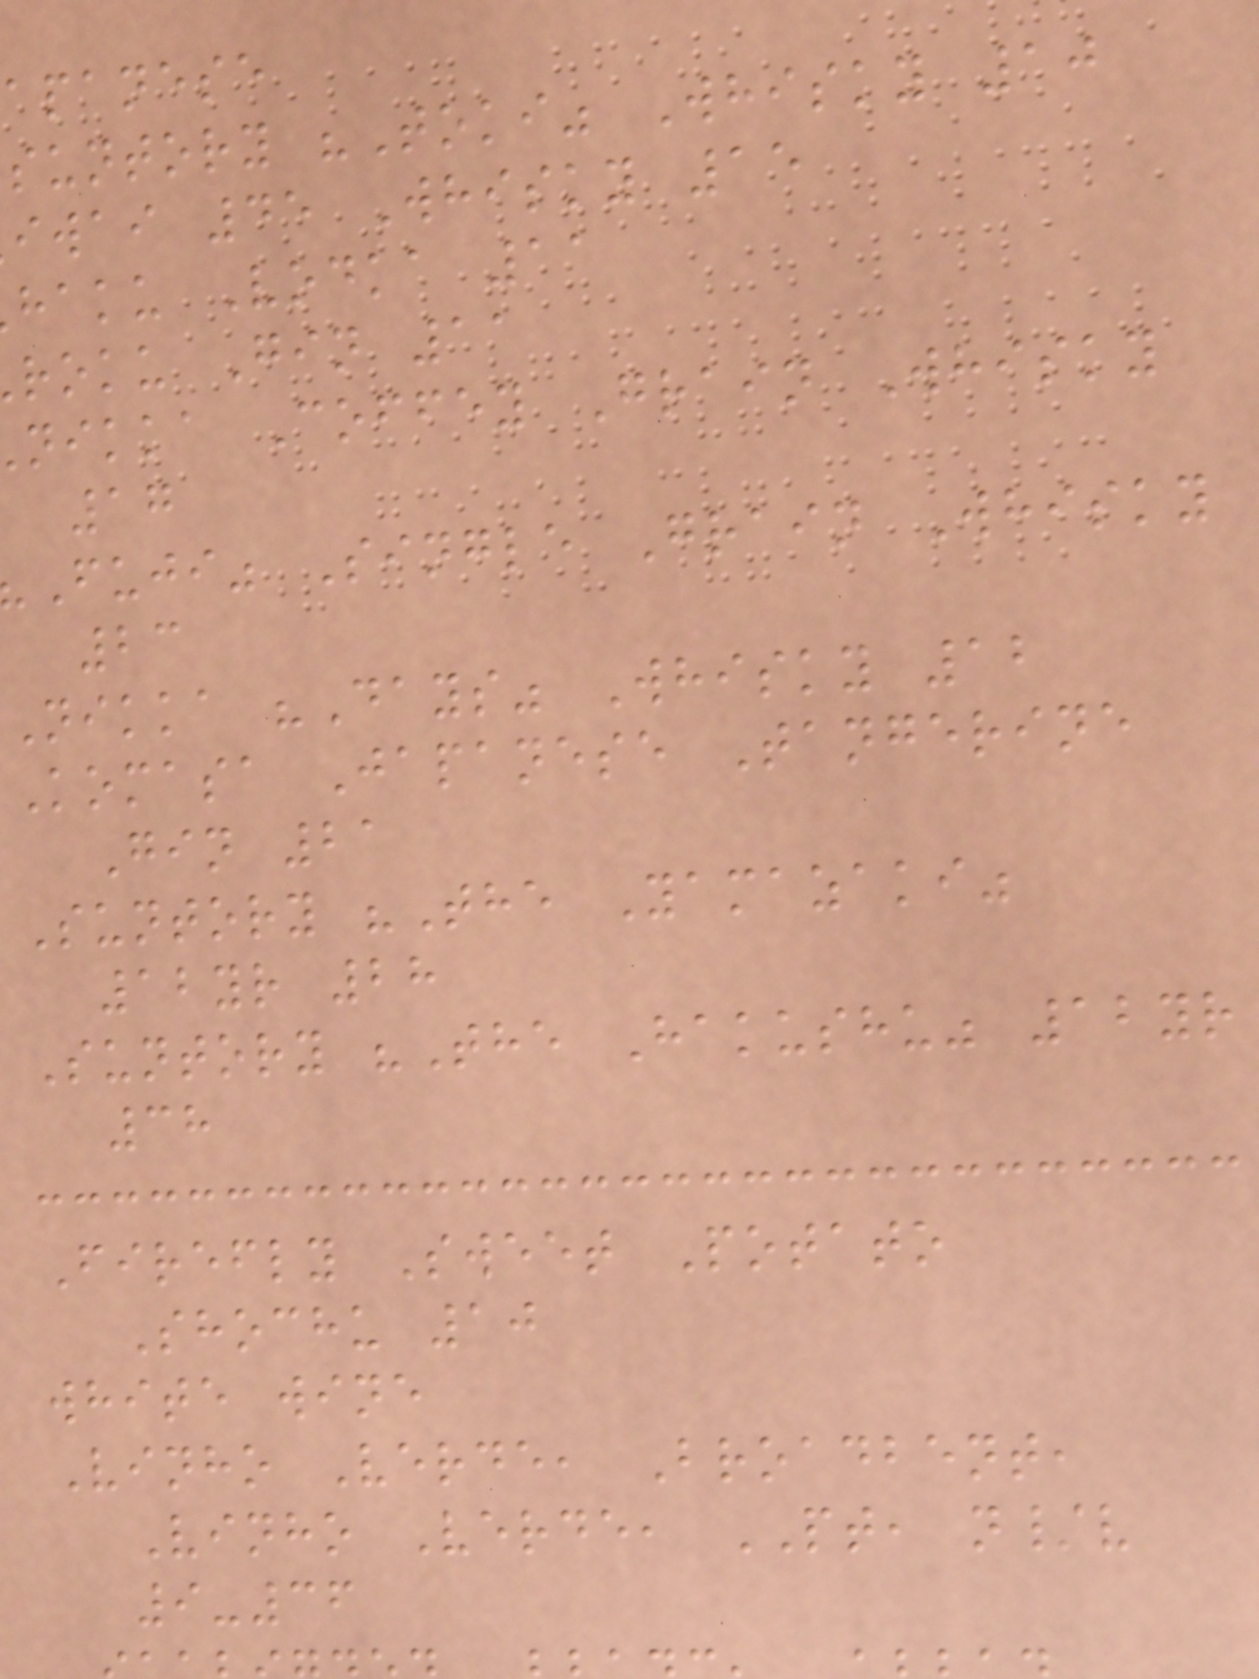apanese
suntory "Toki" Whisky 10
iwai 45 Whisky 15
haku Vodka 11
roku Gin 11
nikka Coffey Grain Whisky
17
Fuji" Single Grain Whisky
23
Nikka "Days" Whisky 12
Komasa Japanese Tangerine
Gin 21
Suntory "The Yamazaki"
12yr 28
Suntory "The Hakushu" 12yr
38
Firefly Sweet Potato
Shochu 10
white wine
Vinho Verde, Broadbent,
Vinho Verde, PT, n/v
9-36
